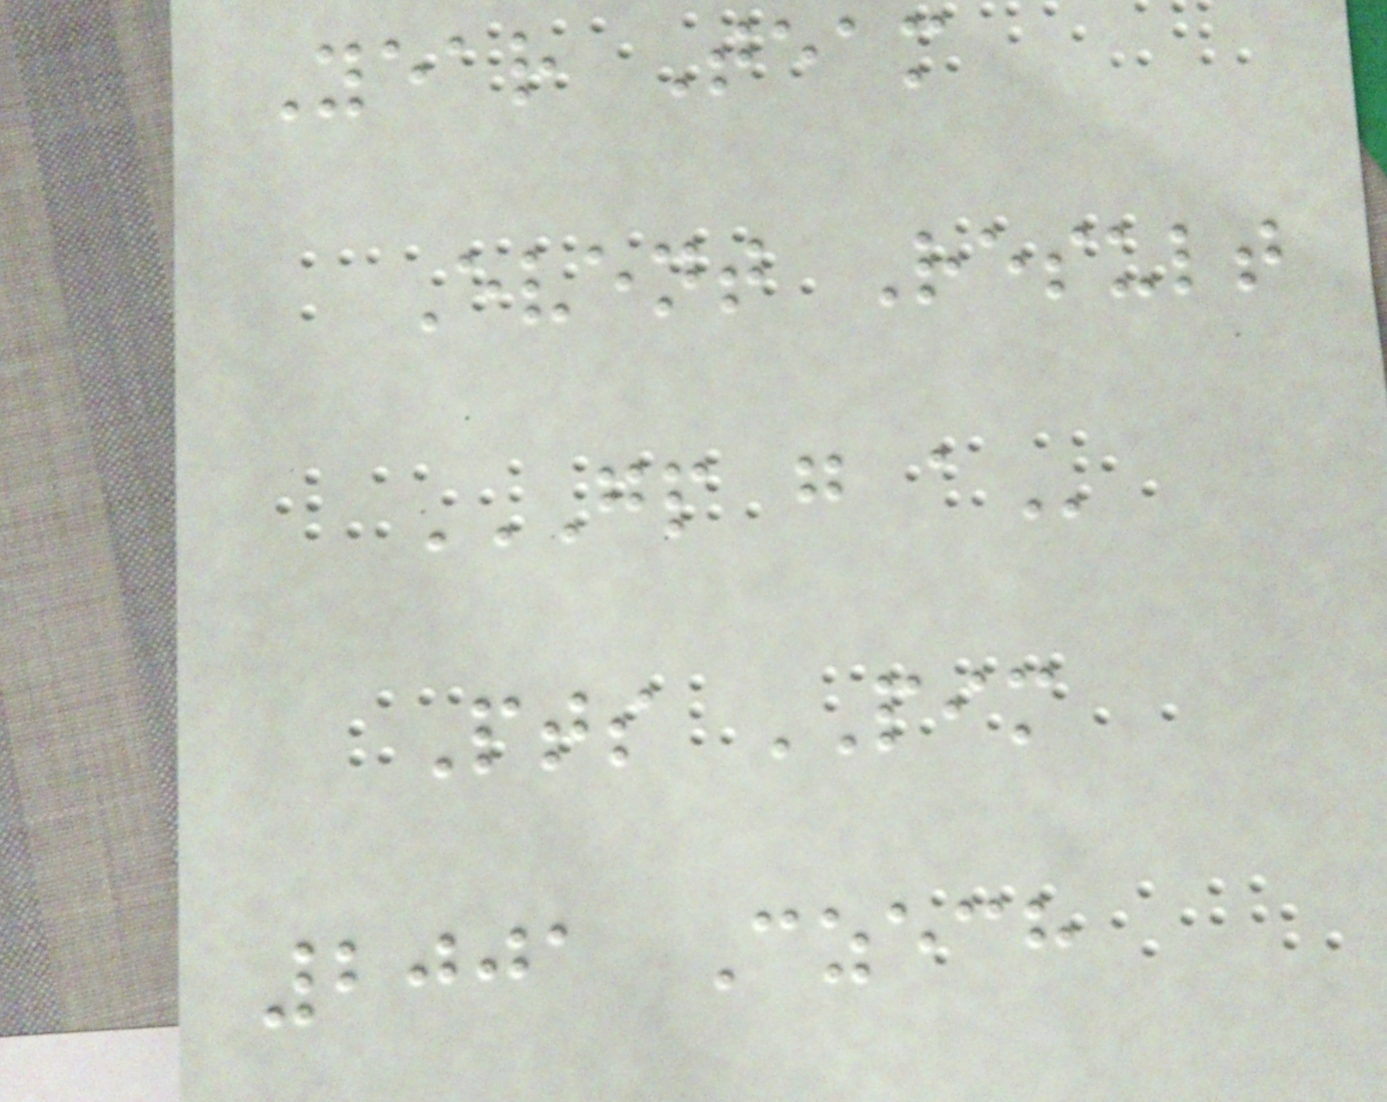Year Team
Event Result
GP G A
Pts PIM
2001 Czech
